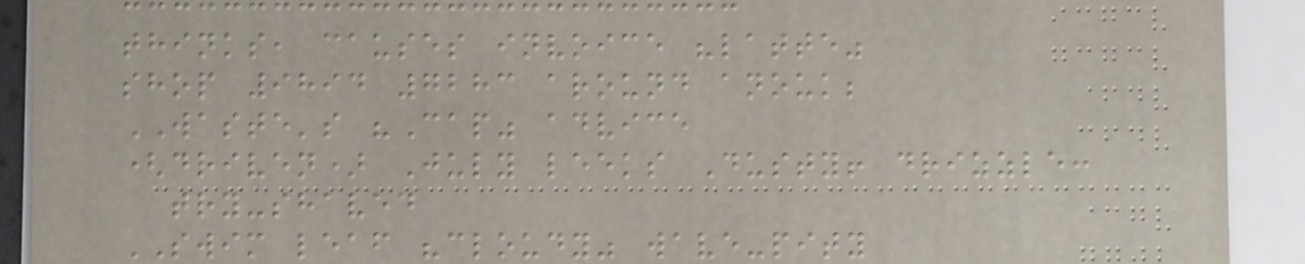thinks, causes invoice "latte"
shop 9894 7283 around anouk;
WASTE's "Cap" advice
(driven) July leeks Dusty! drizzle:
try-shaved
SWIM leaf "cloudy" wave-pity
